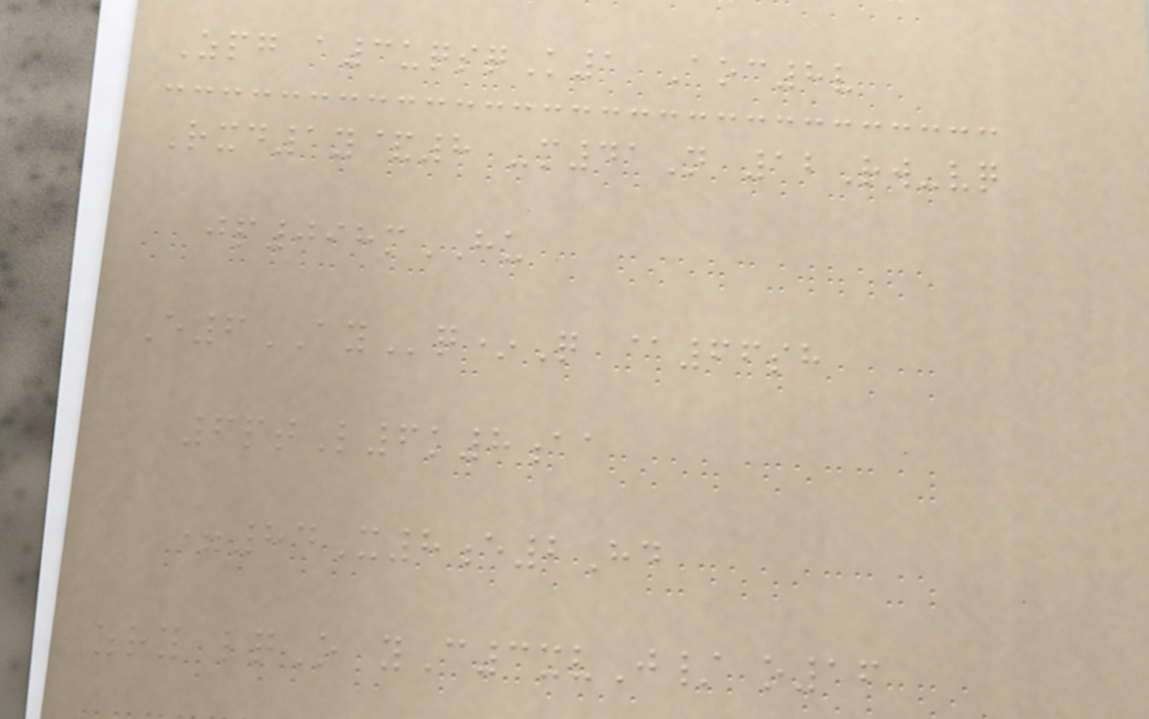Zpg a3uqsqK1 Aoc8v
Rxd1y&8 -m41N 12Rw-vq
jp098mHU
E6AYq*Q @66sh
6ptL6k8aa
=84X8e2Hd
zry lqO yC3xvJ/ o16
